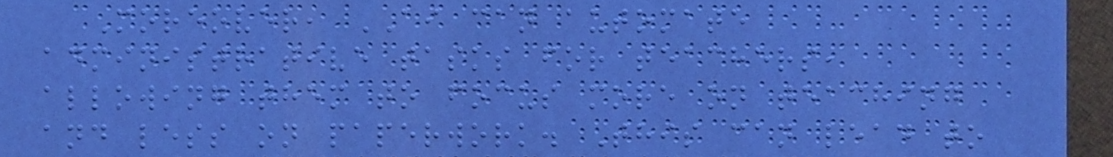Moreover, AI can automate
administrative tasks for teachers,
allowing them to focus more on teaching
and less on paperwork. This can lead to
